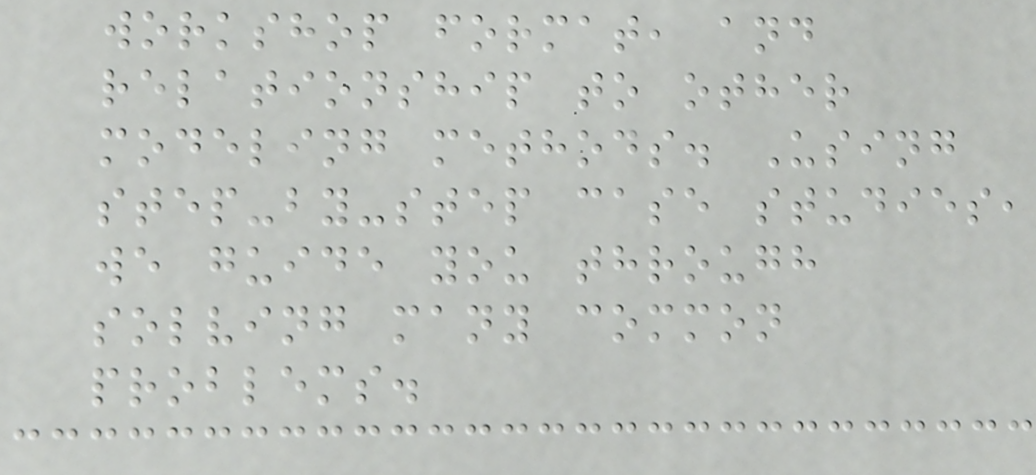workshop format, and
relationship to other
modeling methods. Using
step-by-step case studies,
we guide you through
solving many common
problems.
